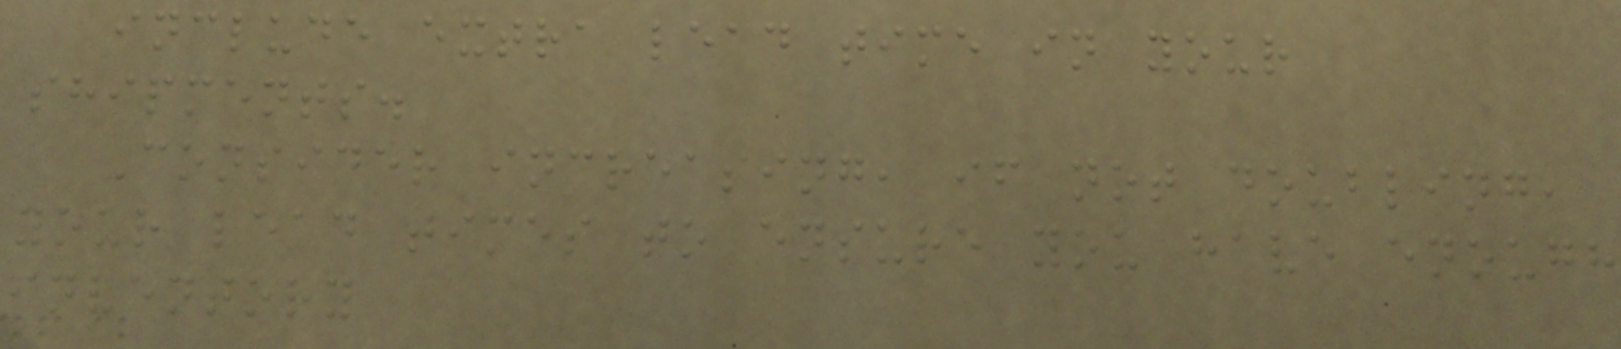include extra lead time in your
shipments.
Consider increasing, if not doubling,
your lead times to ensure you have enough
inventory
